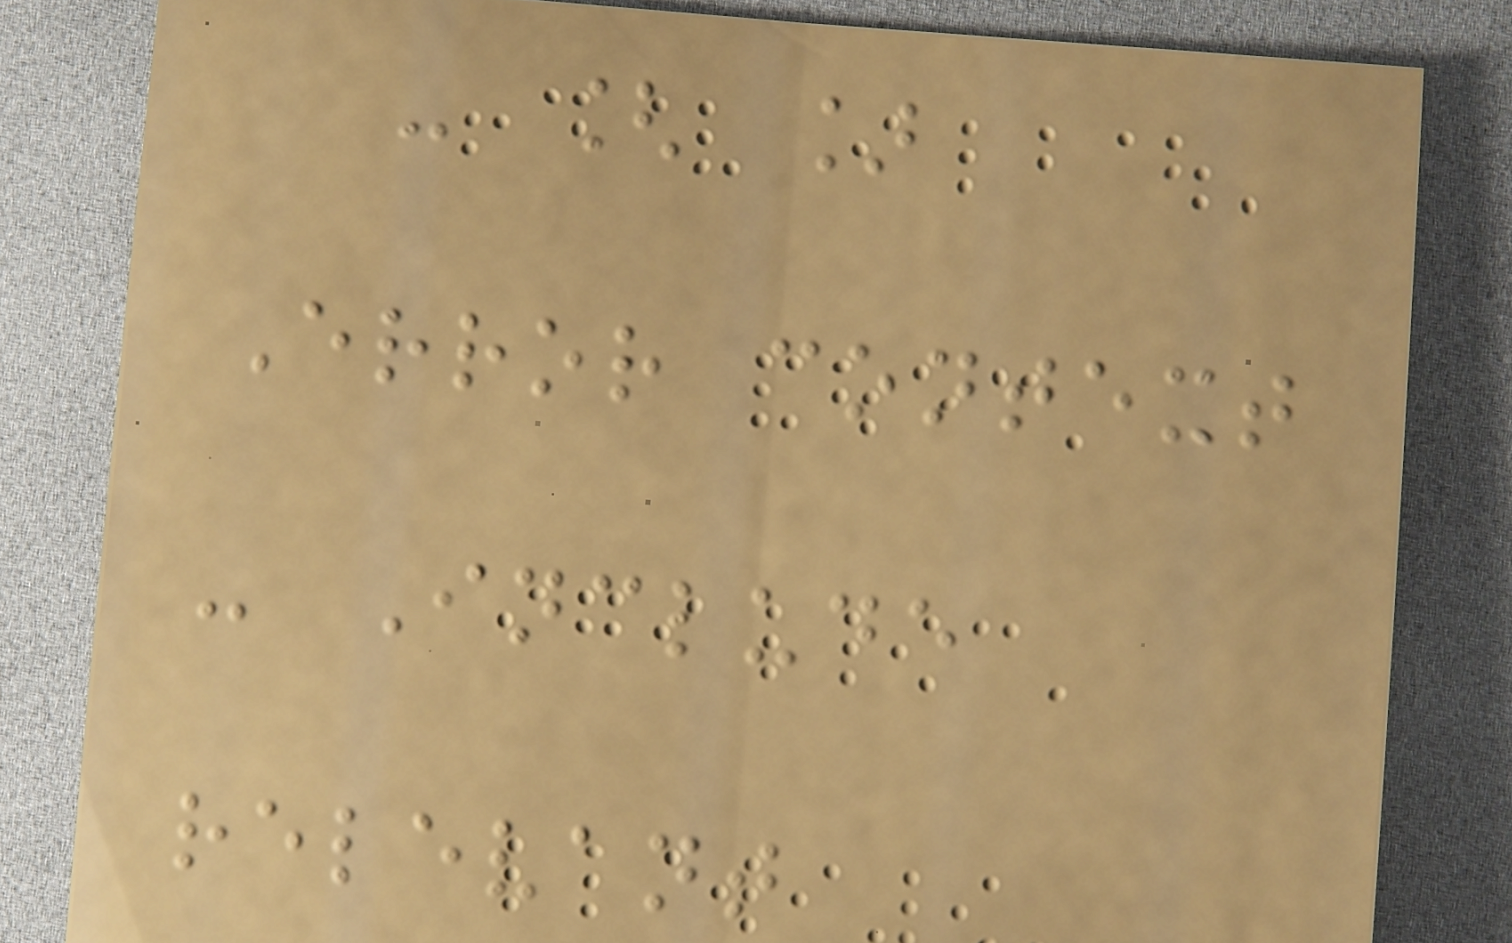- [ ]
Error context
- Include
relevant
